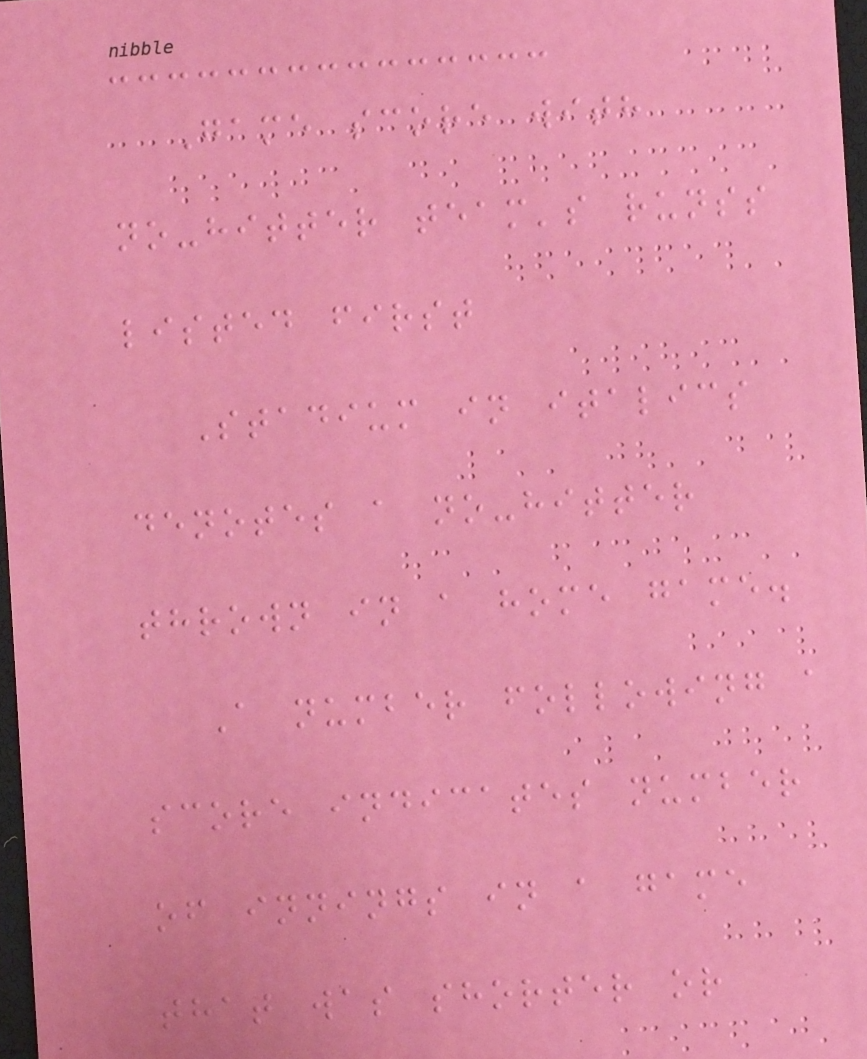Game score with
no-hitter team's runss
listed first
Stadium in italics
denotes a no-hitter
thrown in a home game.
A number following a
score indicates number
of innings in a game
that was shorter or
